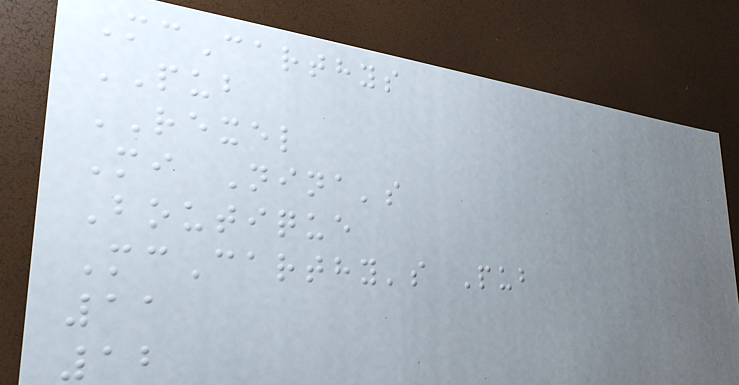McCarthys
PUB
REXEL
Mi Nina's
Boutique
McCarthy's Pub
11
12
